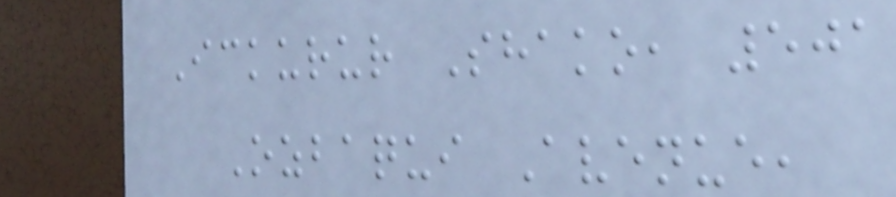Ickurur Shako, 501
Ozbaqui Avenue,
